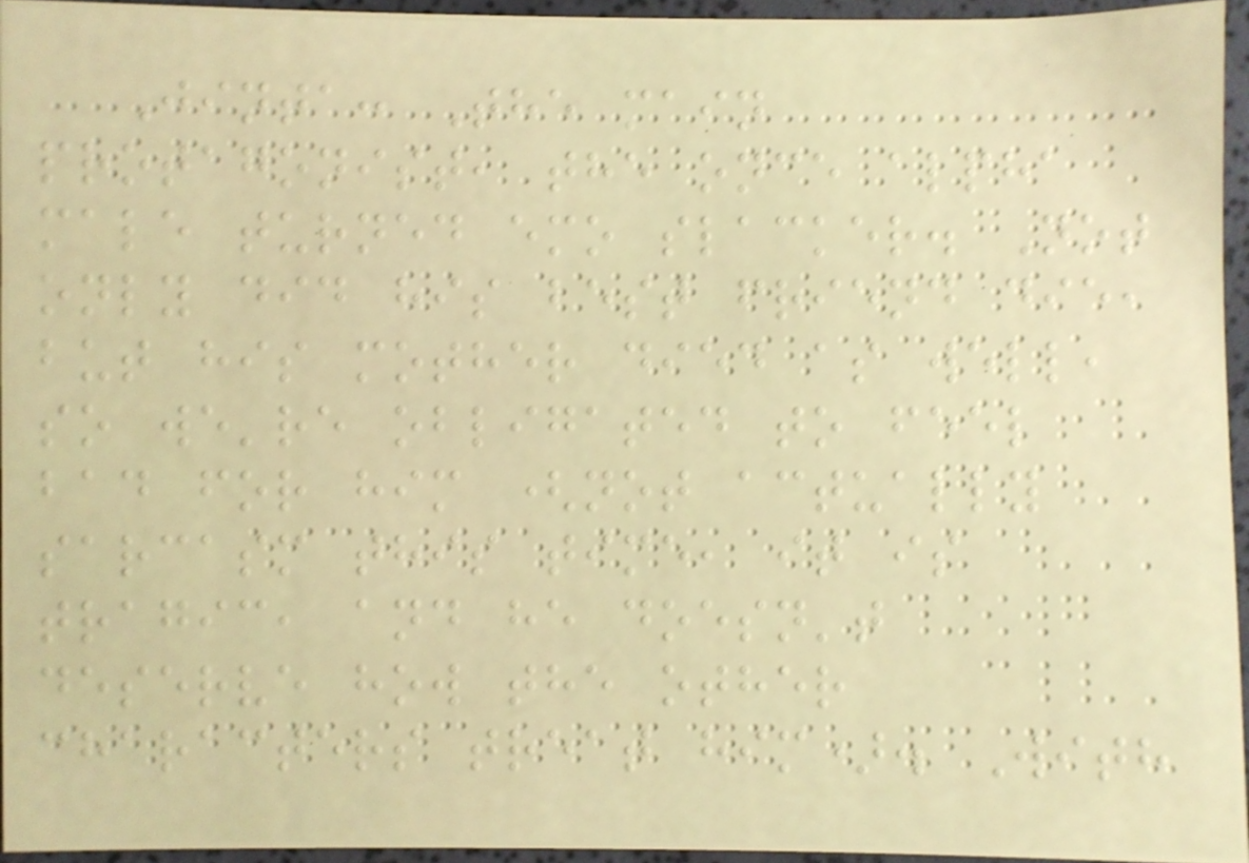Jinta: The main
protagonist, the once alpha
male turned emo slacker. Not
only did his best friend die,
but his mother died as well,
so we're obligated to feel
bad for him (not actually
sarcasm this time, it is
tragic, and he doesn't
deserve how the other
characters treat him). With
